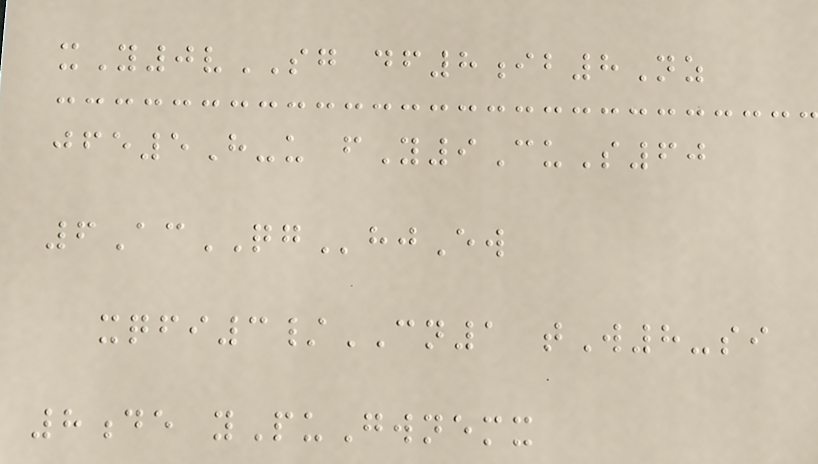xY0vSG df8ib8Nz
jfe5H-u fY9CuS60
6AcQGhjEw
xqfi3/CN1 tW8-si
8de yPuGwnemx
